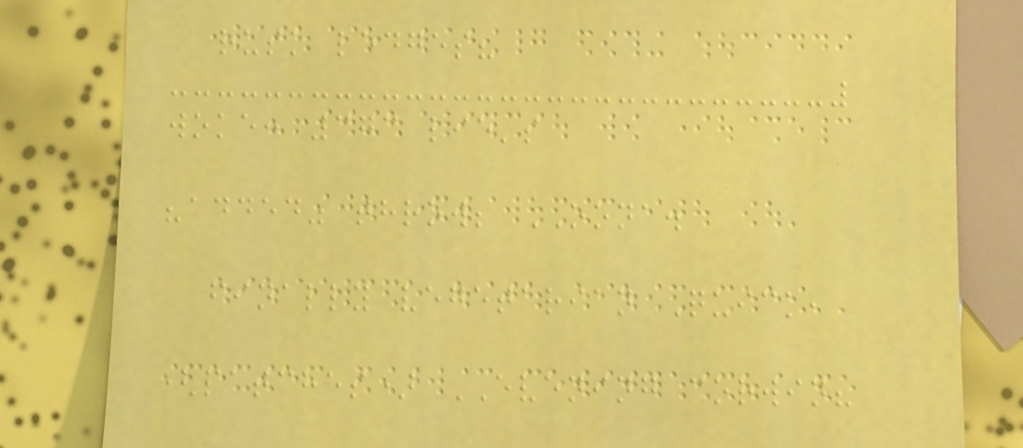rusk ledges?
woke: 373 lie's
"added" throw; OONA.
finally vegetarian Quick,
(patches) EVENING corwin?
